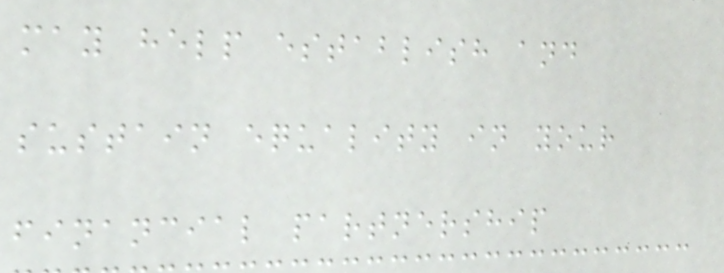may help establish and
sustain equality in your
financial partnership
